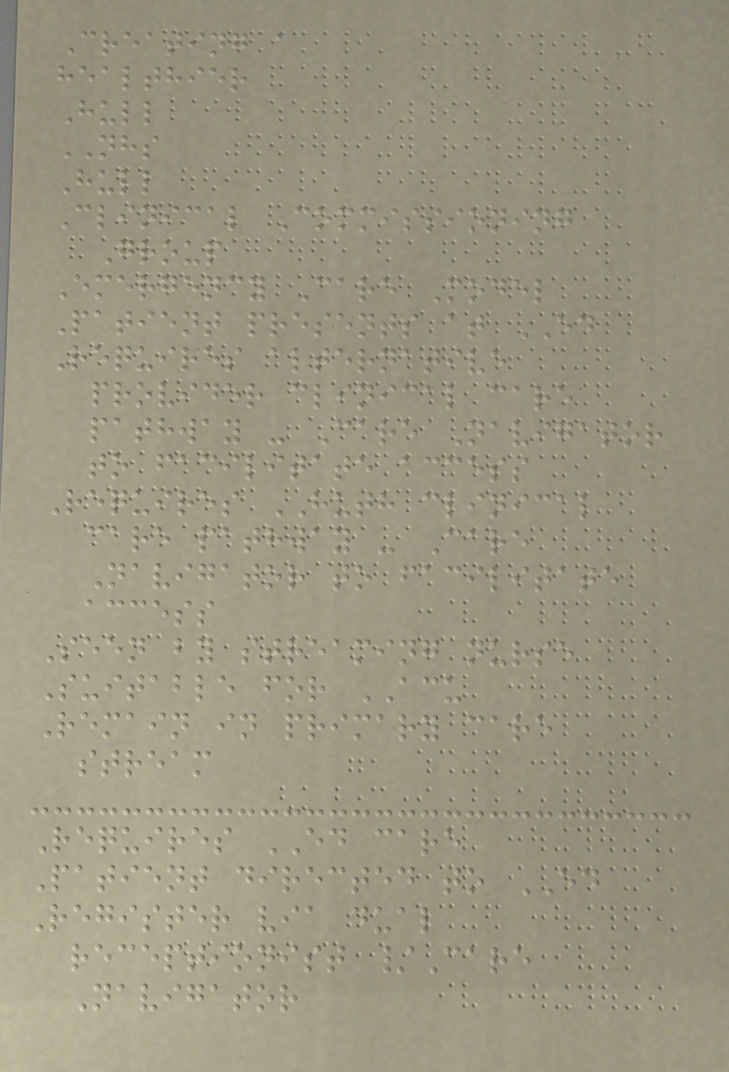Creating a
healthier
Hull
NHS
Hull
Clinical Commissioning
Group
Emergency Care Model
Patient presents at ED
Requires alternative
provider clinical care
pathway - Care Navigator
to facilitate access
Requires HUTH clinical
care pathway - Care
Navigator to facilitate
access
Seen by streaming nurse
Suitable for ACU
Remain in primary care
stream
Requires ED care
Patient directed to ED
Register via dual
receptionist /Care
Navigator
